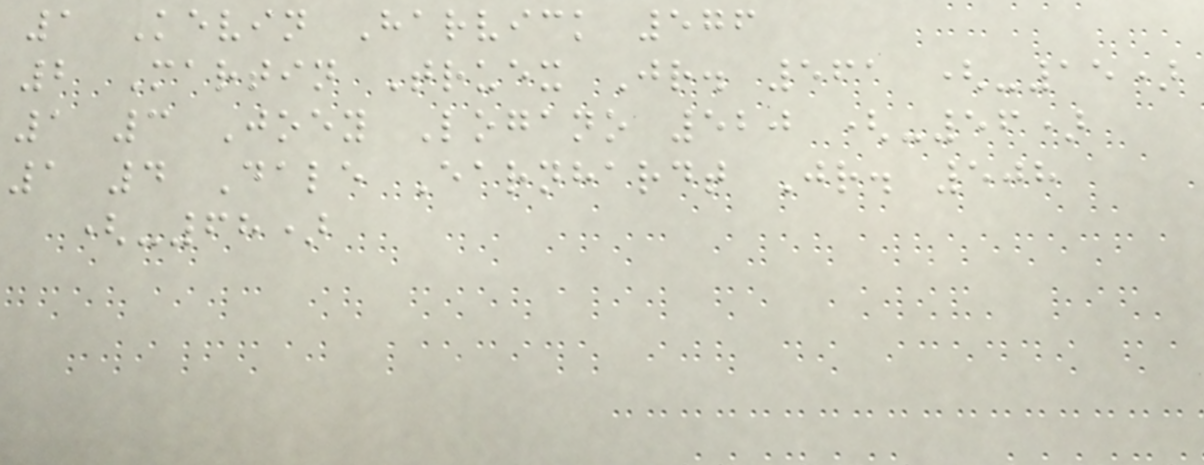1 Kevin Harvick 576
2 Martin Truex Jr. 561 (-15)
1 3 Joey Logano 520 (-56)
1 4 Dale Earnhardt Jr. 508
(-68)
